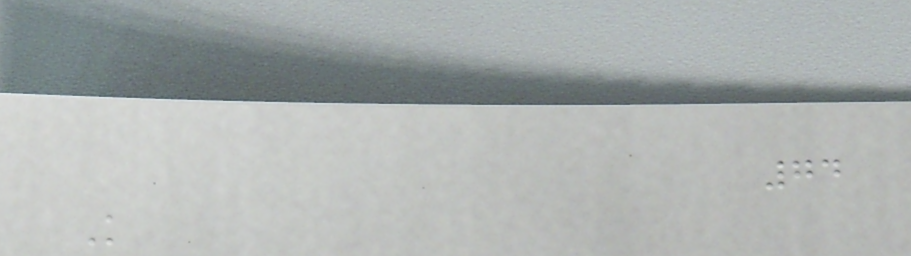74
Knowledge
